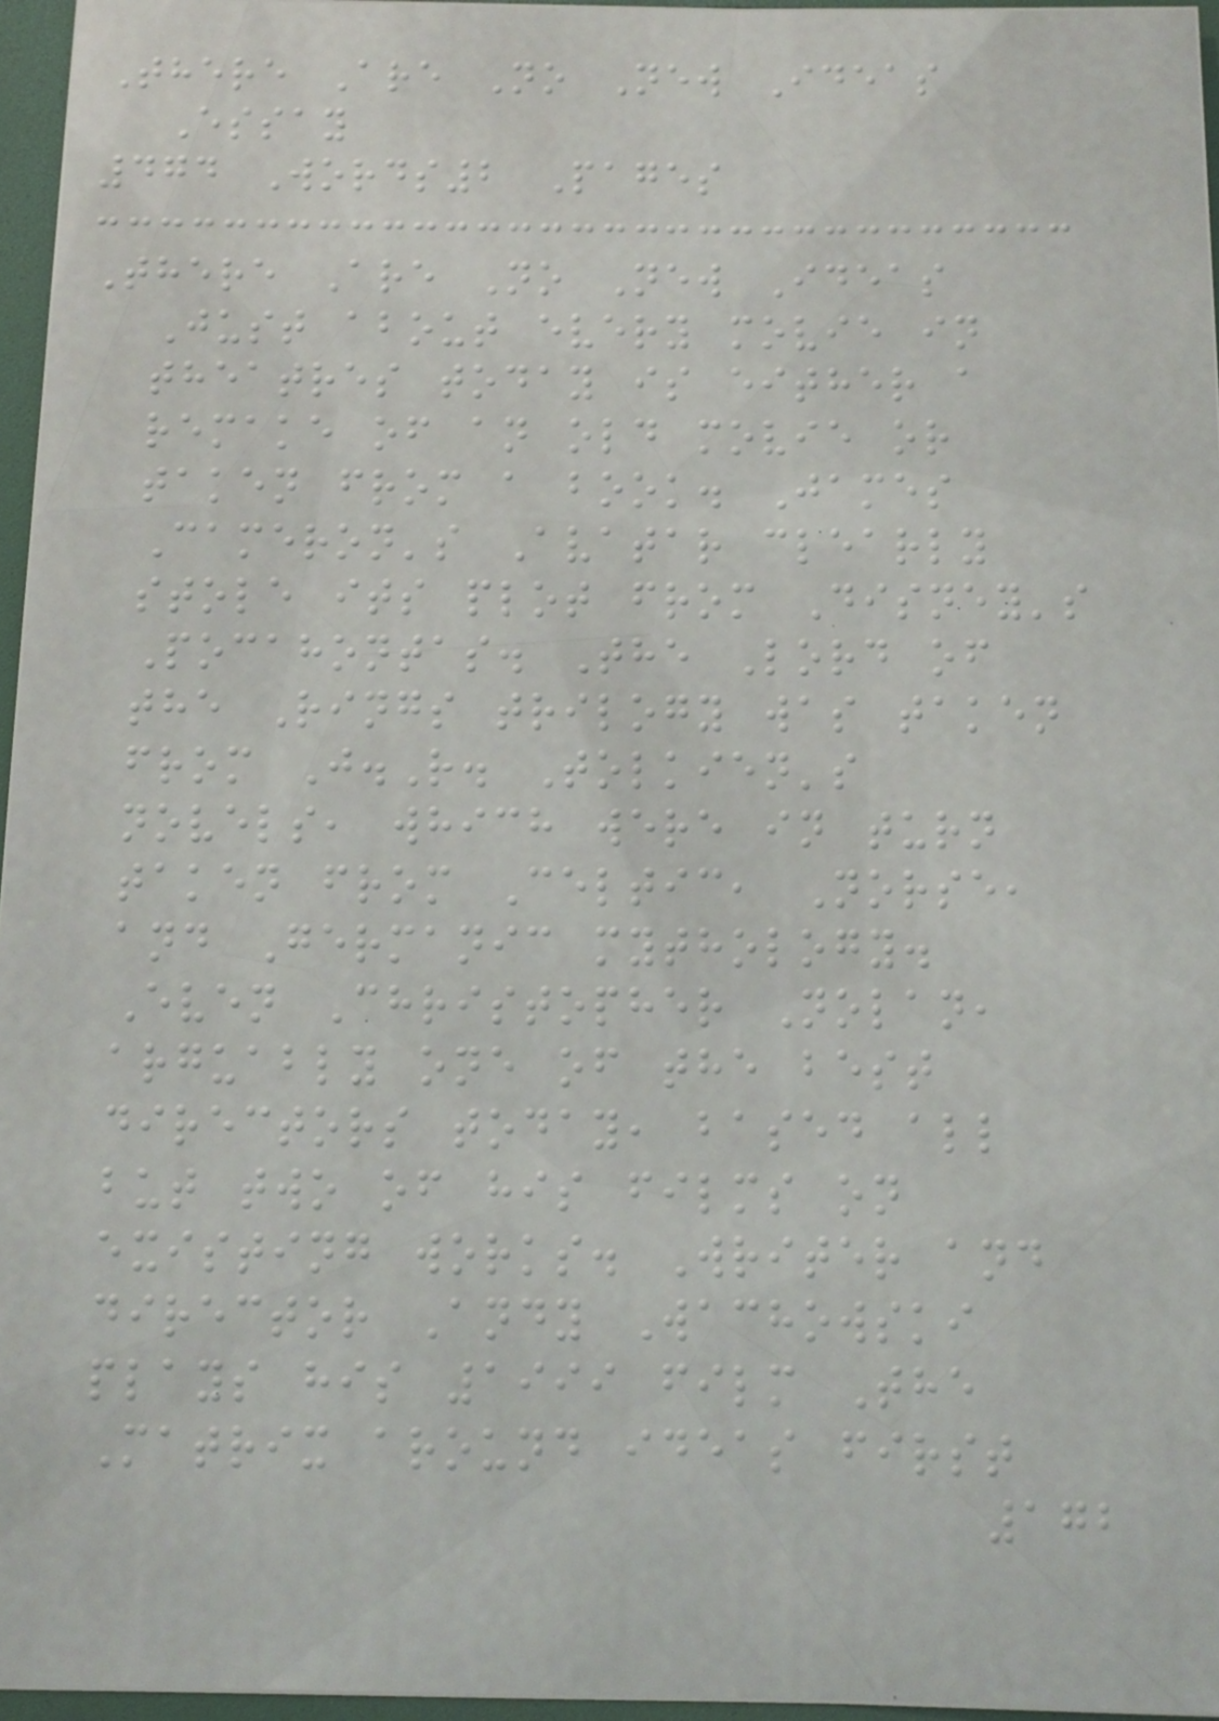There Are No New Ideas
Essay
474 Words2 Pages
There Are No New Ideas
Just about every movie in
theatres today is either a
remake of an old movie or
taken from a book. James
Cameron's Avatar clearly
stole its plot from Disney's
Pocahontas. The Lord of
the Rings trilogy was taken
from J.R. Tolkien's
novels, which were in turn
taken from Celtic, Norse,
and Germanic mythology.
Even Christopher Nolan,
arguably one of the best
directors today, based all
but two of his films on
existing works. Writer and
director Andy Wachowski
plays his 1999 film The
Matrix around ideas first
172
